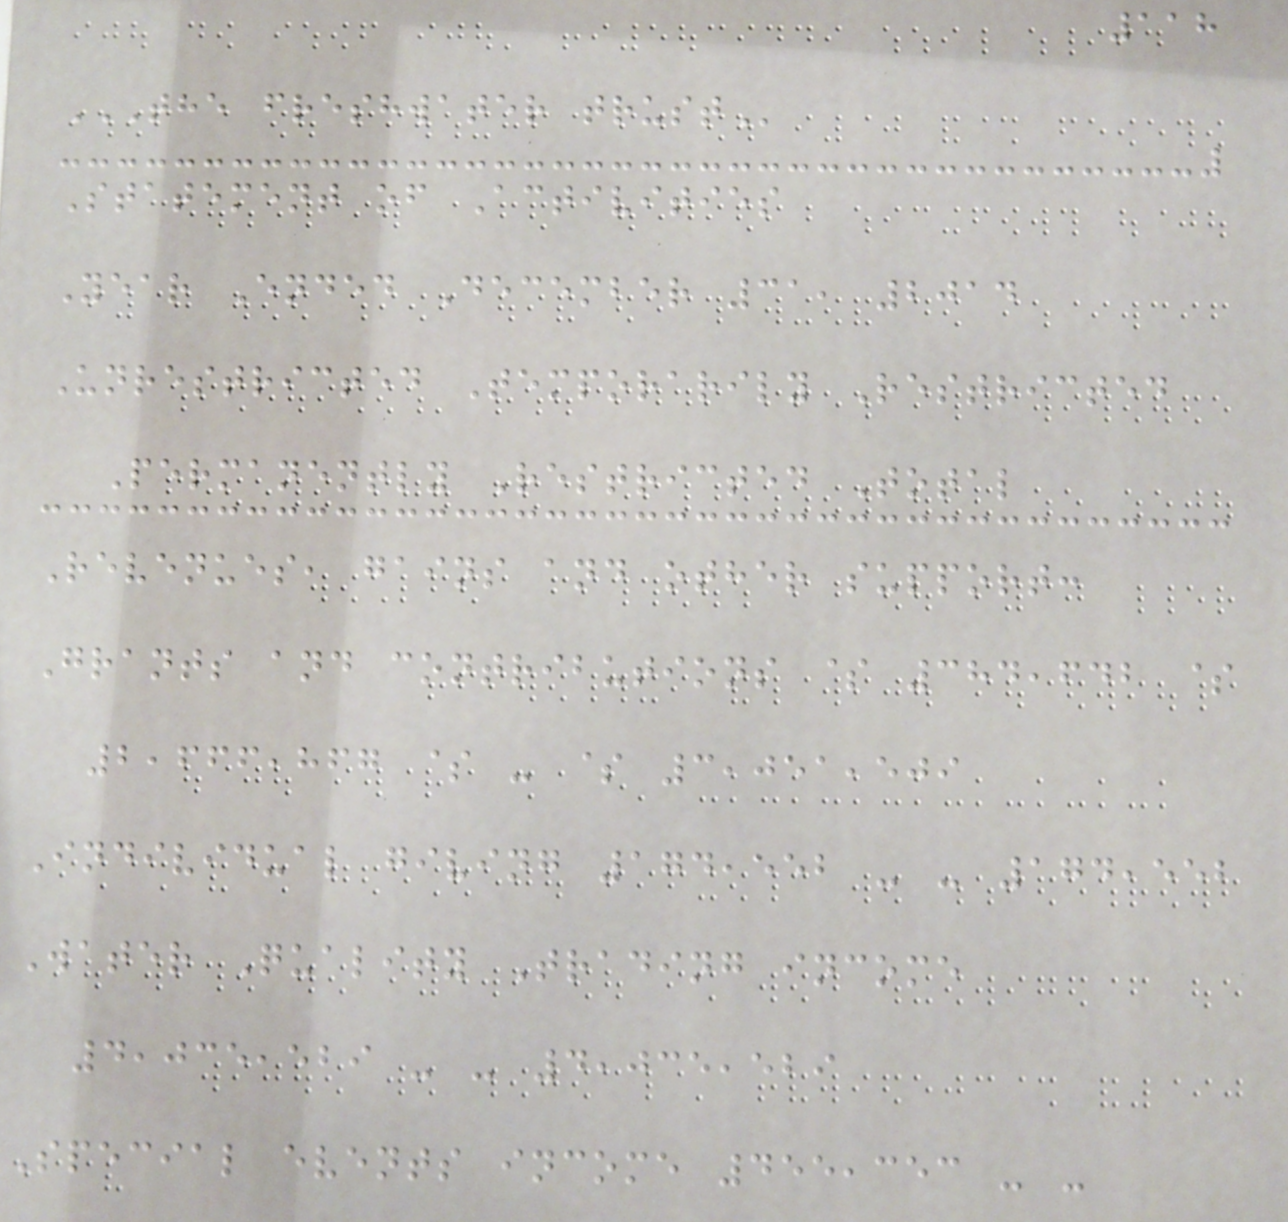118
THE FRESHWATER TRUST
Statement of Activities
Year Ended December 31, 2014
Unrestricted Temporarily Restricted
Permanently Restricted Total
Revenues, gains and other support:
Grants and contributions $ 384,642 $
2,666,867 $ - $ 3,051,509
Individual giving 174,552 - - 174,552
Water Quality Trading income
4,035,529 - - 4,035,529
Special events income 455,353 - -
